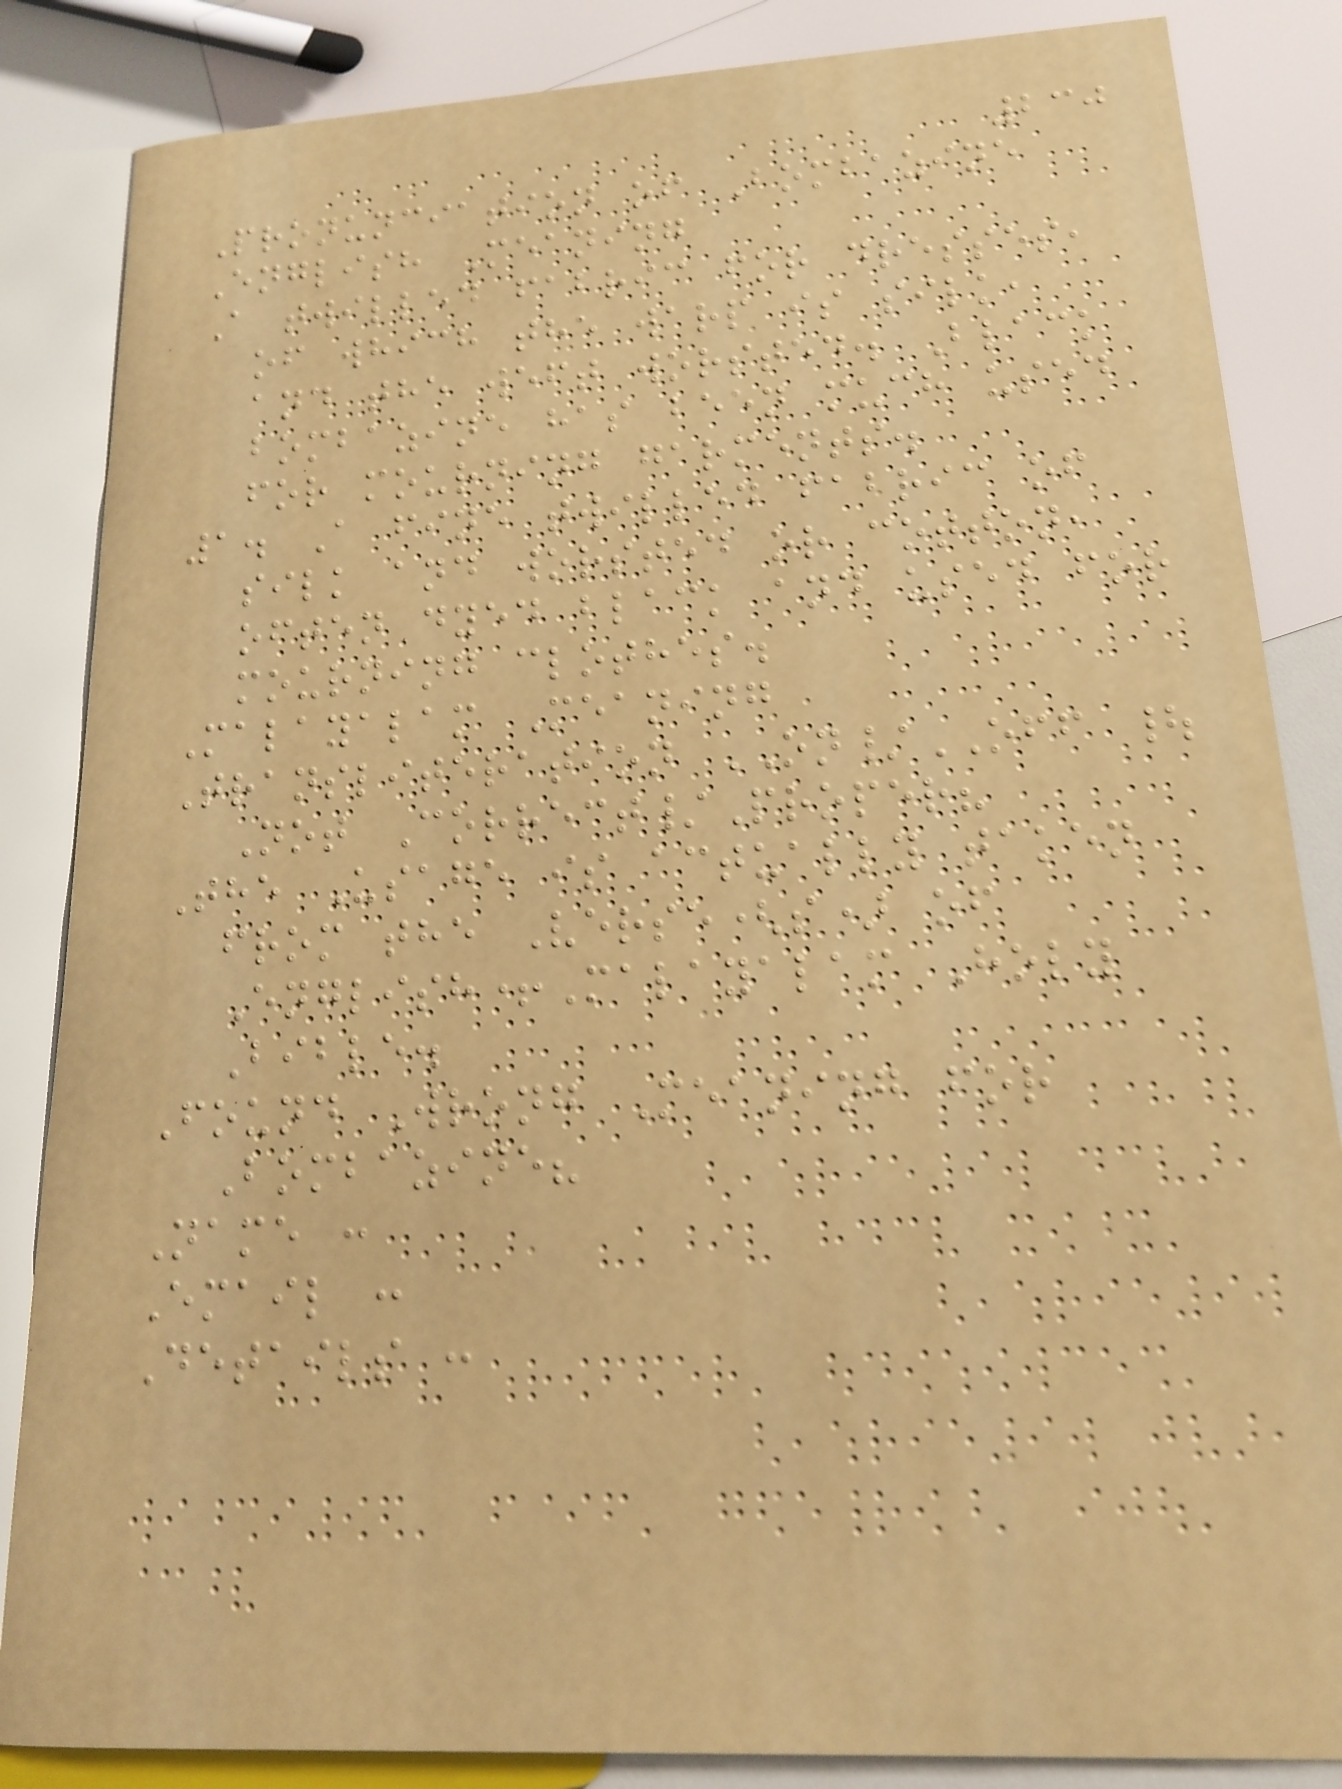230
Pronunciation of Bombazine
English Meaning
A twilled fabric for dresses,
of which the warp is silk,
and the weft worsted. Black
bombazine has been much used
for mourning garments.
1. A fine twilled fabric of
silk and worsted or cotton,
often dyed black and used for
mourning clothes.
Malayalam Meaning
Transliteration ON/OFF |
Not Correct/Proper?
The Usage is actually taken
from the Verse(s) of
English+Malayalam Holy
Bible.
Found Wrong Meaning for
Bombazine?
Name :
Email :
Details :
